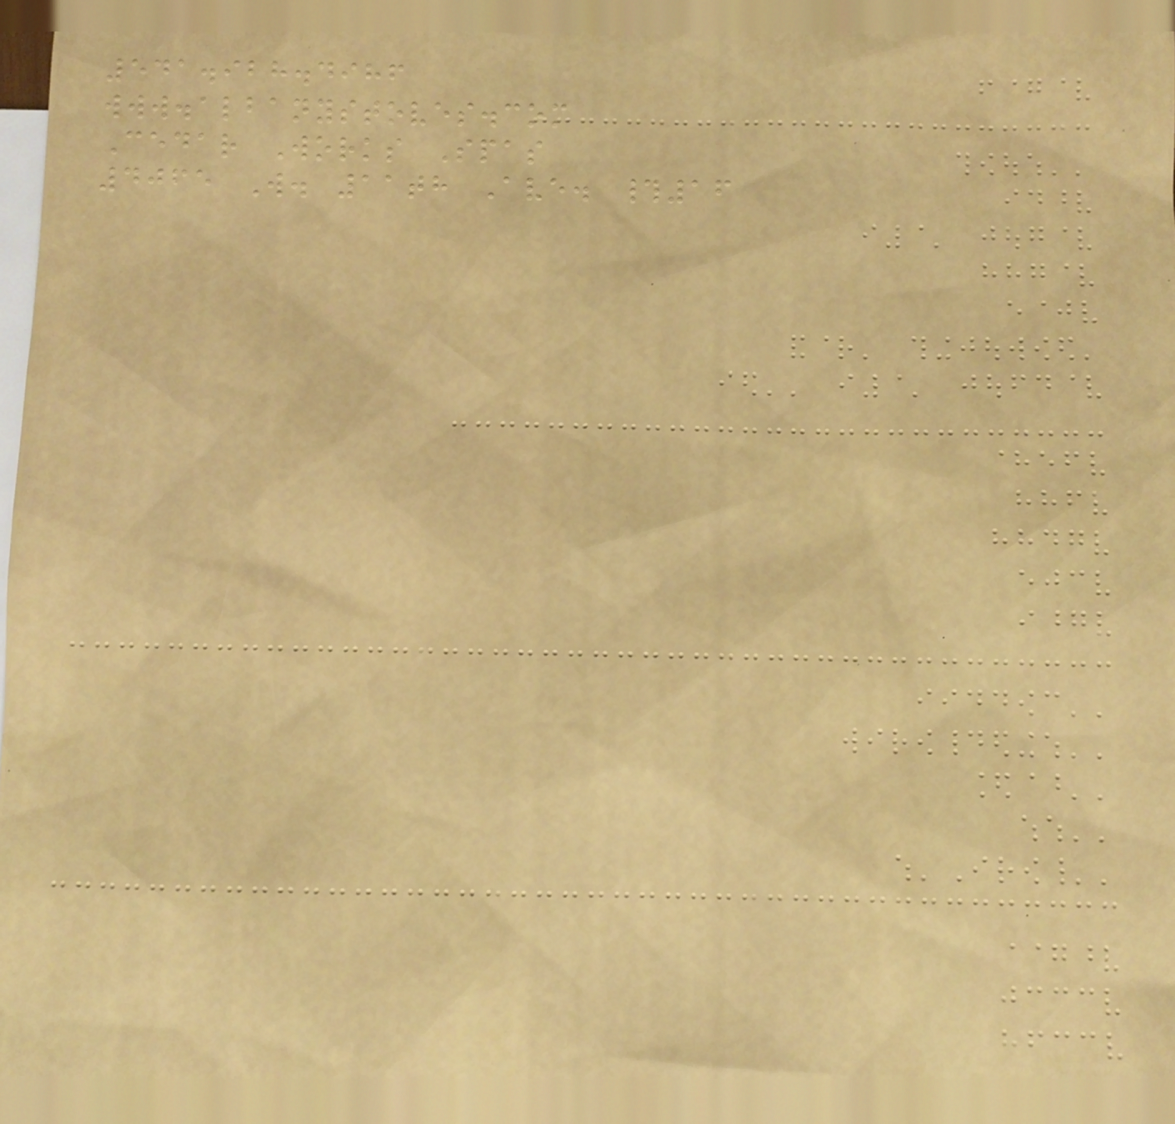541.928.4986
www.albanystoves.com
Cedar Works Spas
4065 W. 11th Ave. #16
